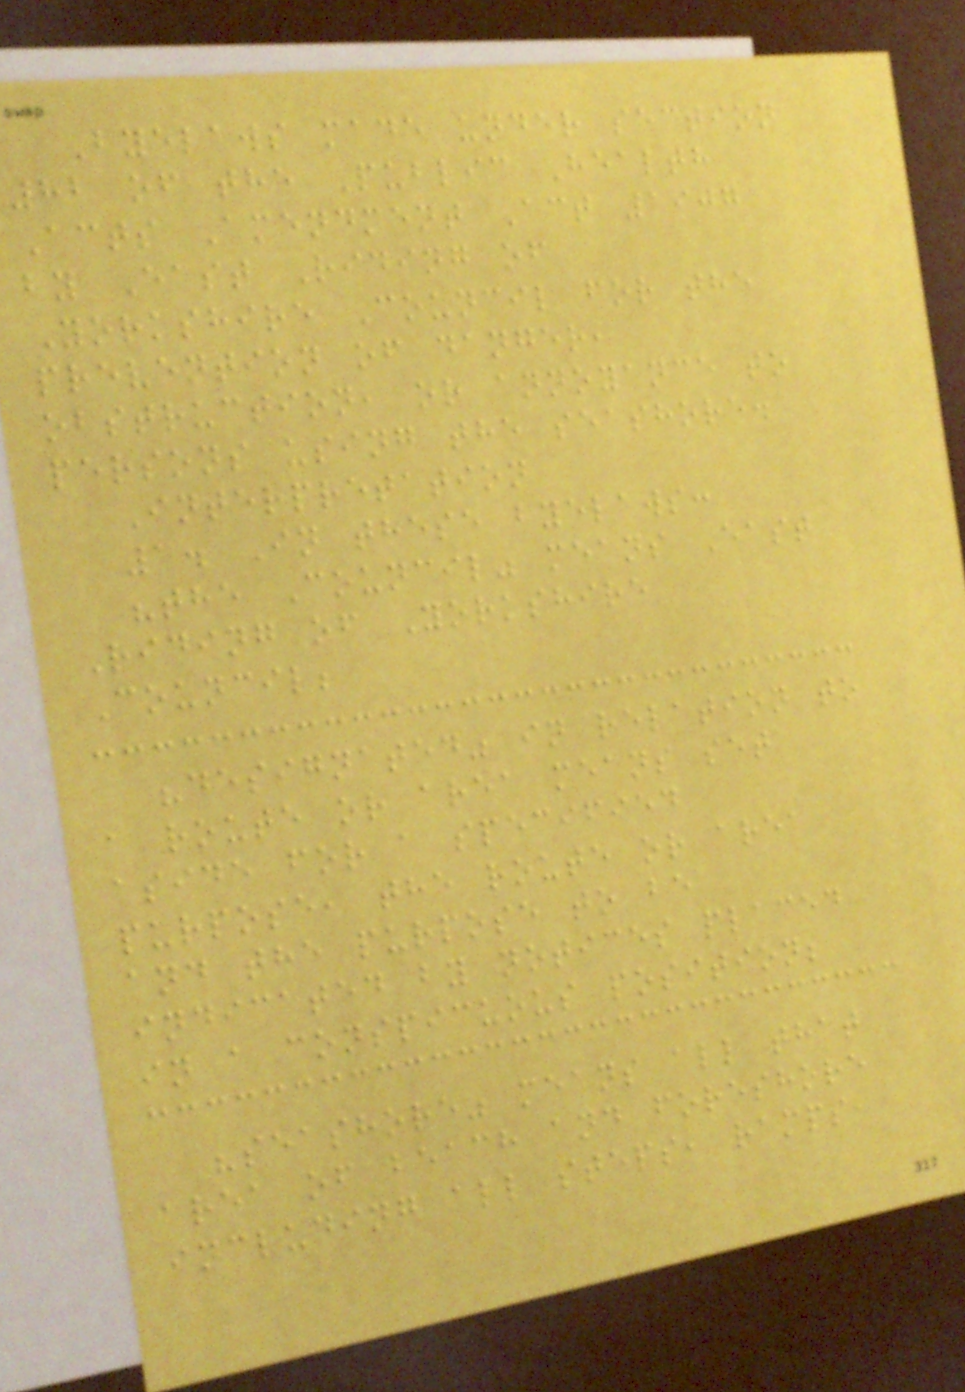Byelaws made under section
82 of the Public Health
Acts Amendment Act 1907
by East Riding of
Yorkshire Council for the
prevention of danger,
obstruction, or annoyance to
persons using the seashore.
Interpretation
1. In these byelaws:
"the Council" means East
Riding of Yorkshire
Council;
"designated" in relation to
a route or area means set
aside for a specified
purpose, the route or area
and the purpose to be
indicated by notices placed
in a conspicuous position;
"seashore" means all that
area of beach and foreshore
including all steps, ramps,
